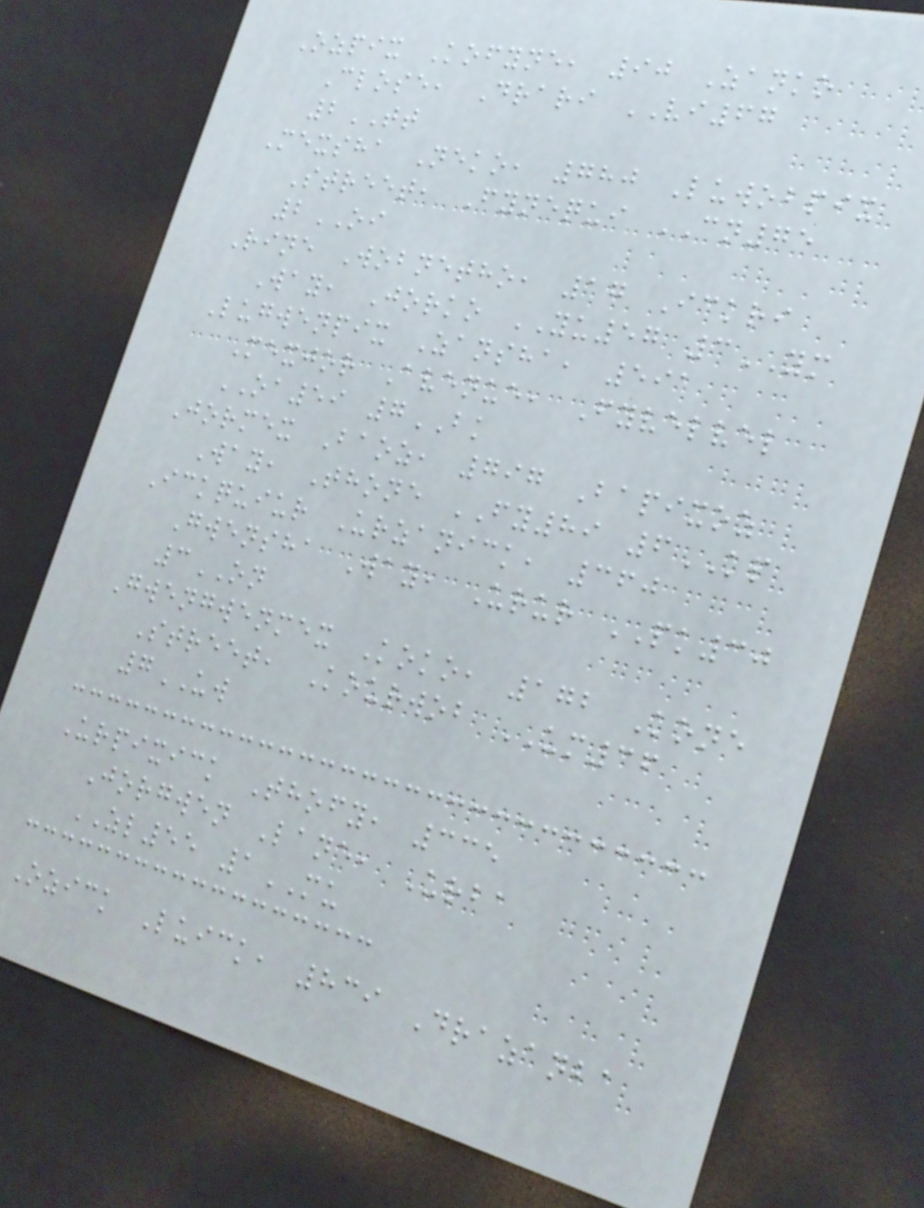Ozpix Kofyne, 90 Zanko
Close, Drari VI67
2TT
Mexsha Neko, 780 Luwobpix
Street, Fynequi CN75
2OI
Rine Wobnetho, 17 Ickri
Way, Jorko YU57 3YM
Lugwenpix Zansha, 591
Mexjor Avenue, Fyvelvel
OA59 7BK
Jormex Baoz, 797 Bapixoz
Way, Thone FY89 6KP
Ickquiur Urzanick, 360
Gwensha Way, Urur PK30
3ON
Gwengwenmex Koko, 172 Kone
Street, Kourwob UM36
7UW
Urpixick Thofy, 335
Jorgwen Lane, Urba
ZL55 1MU
Ozick Luick, 839 Drazanba
